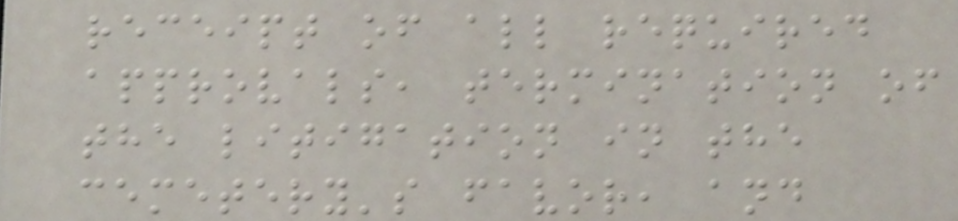receipt of all required
approvals, termination of
the litigation in the
cemetery's favor, and
